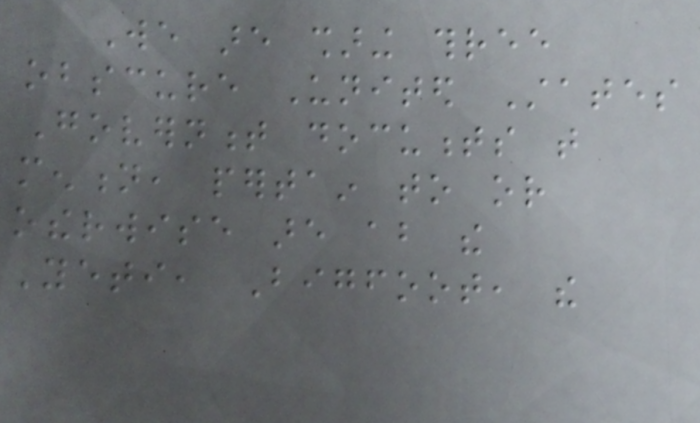We are sharing three
obscure United States
Government documents that
mention, pertain to or
otherwise are about the
Yeti, Bigfoot, the
